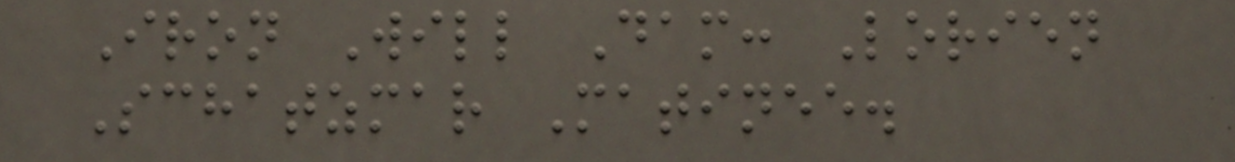Iron Will Dam: Lorien
Schatzmar Matinee.
